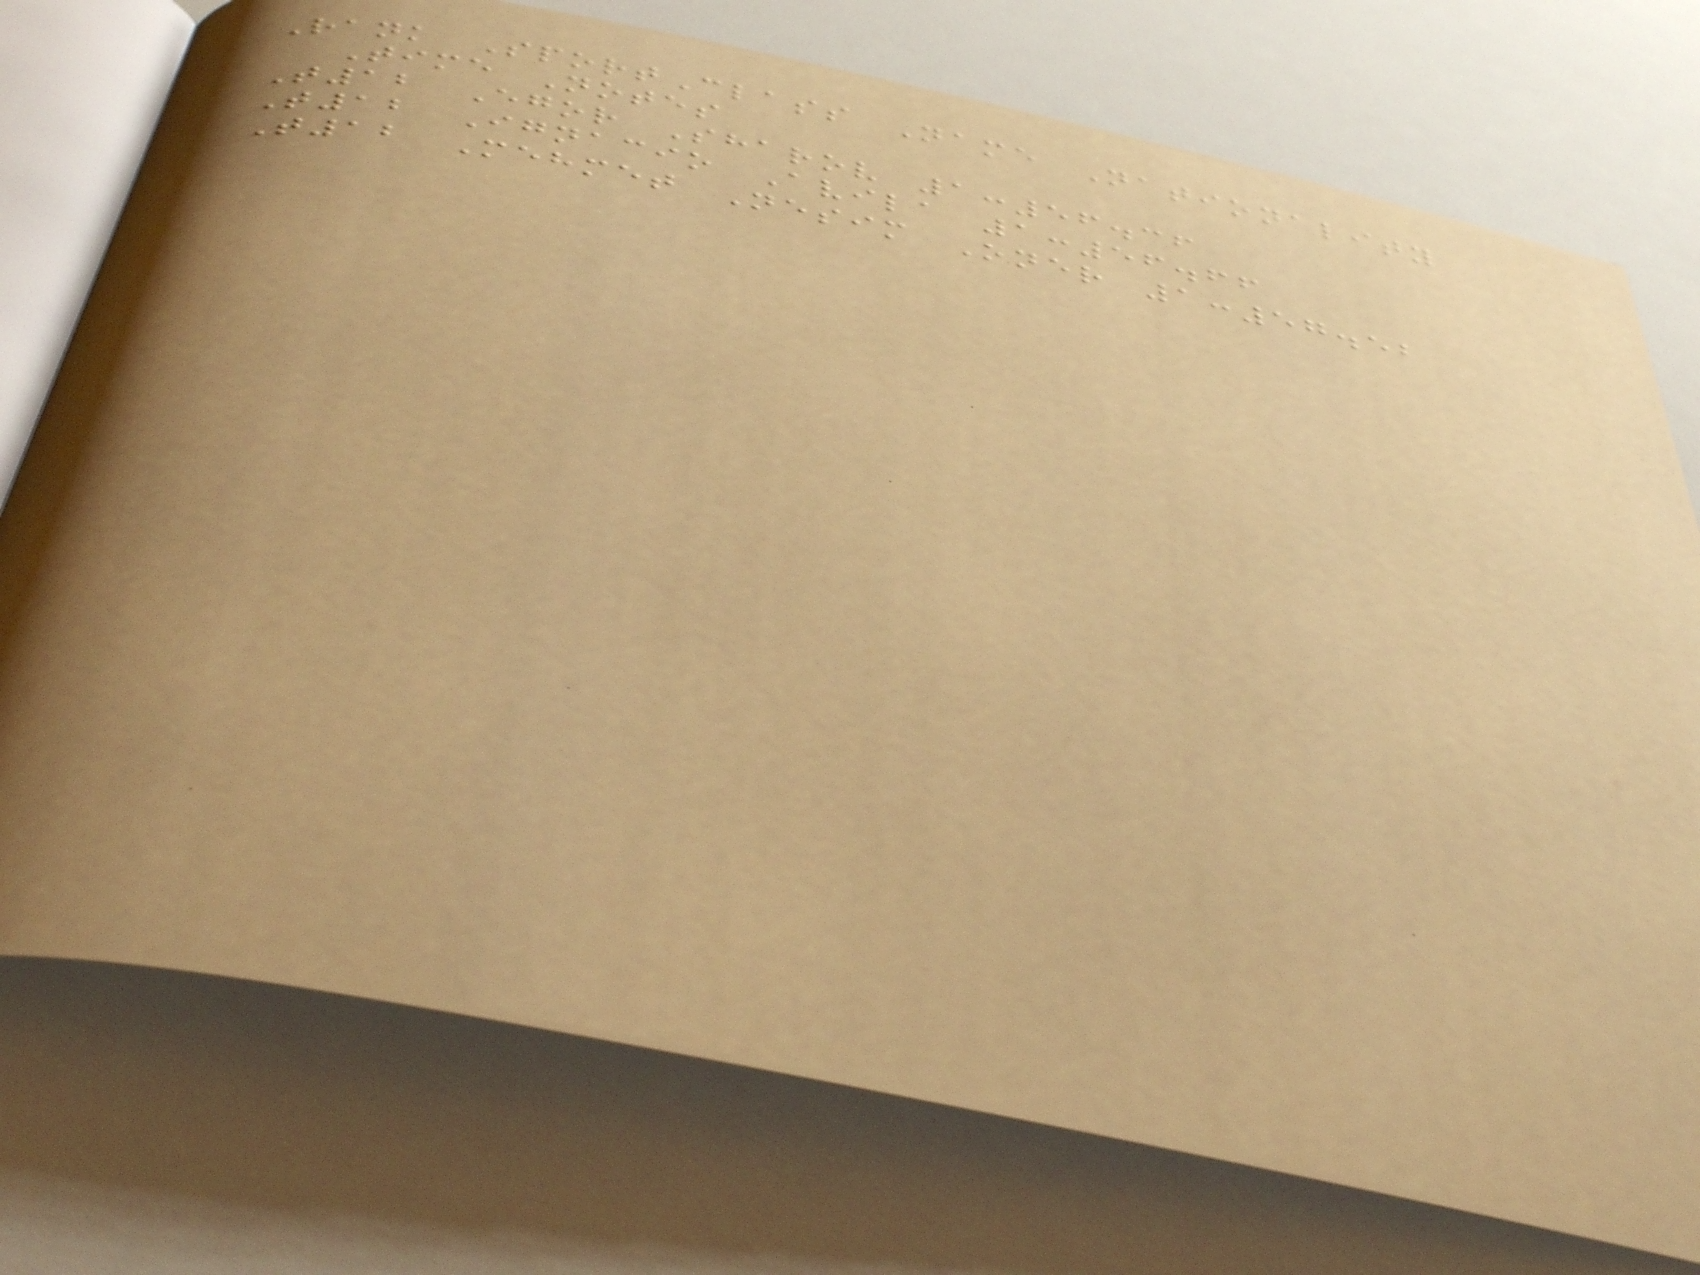Rank SportClass Name Nationality
Time Notes
T12 Egor Sharov 1:56.36
T12 Ignacio Avila 1:56.66
T12 Mehmet Nesim Oner 1:57.52
